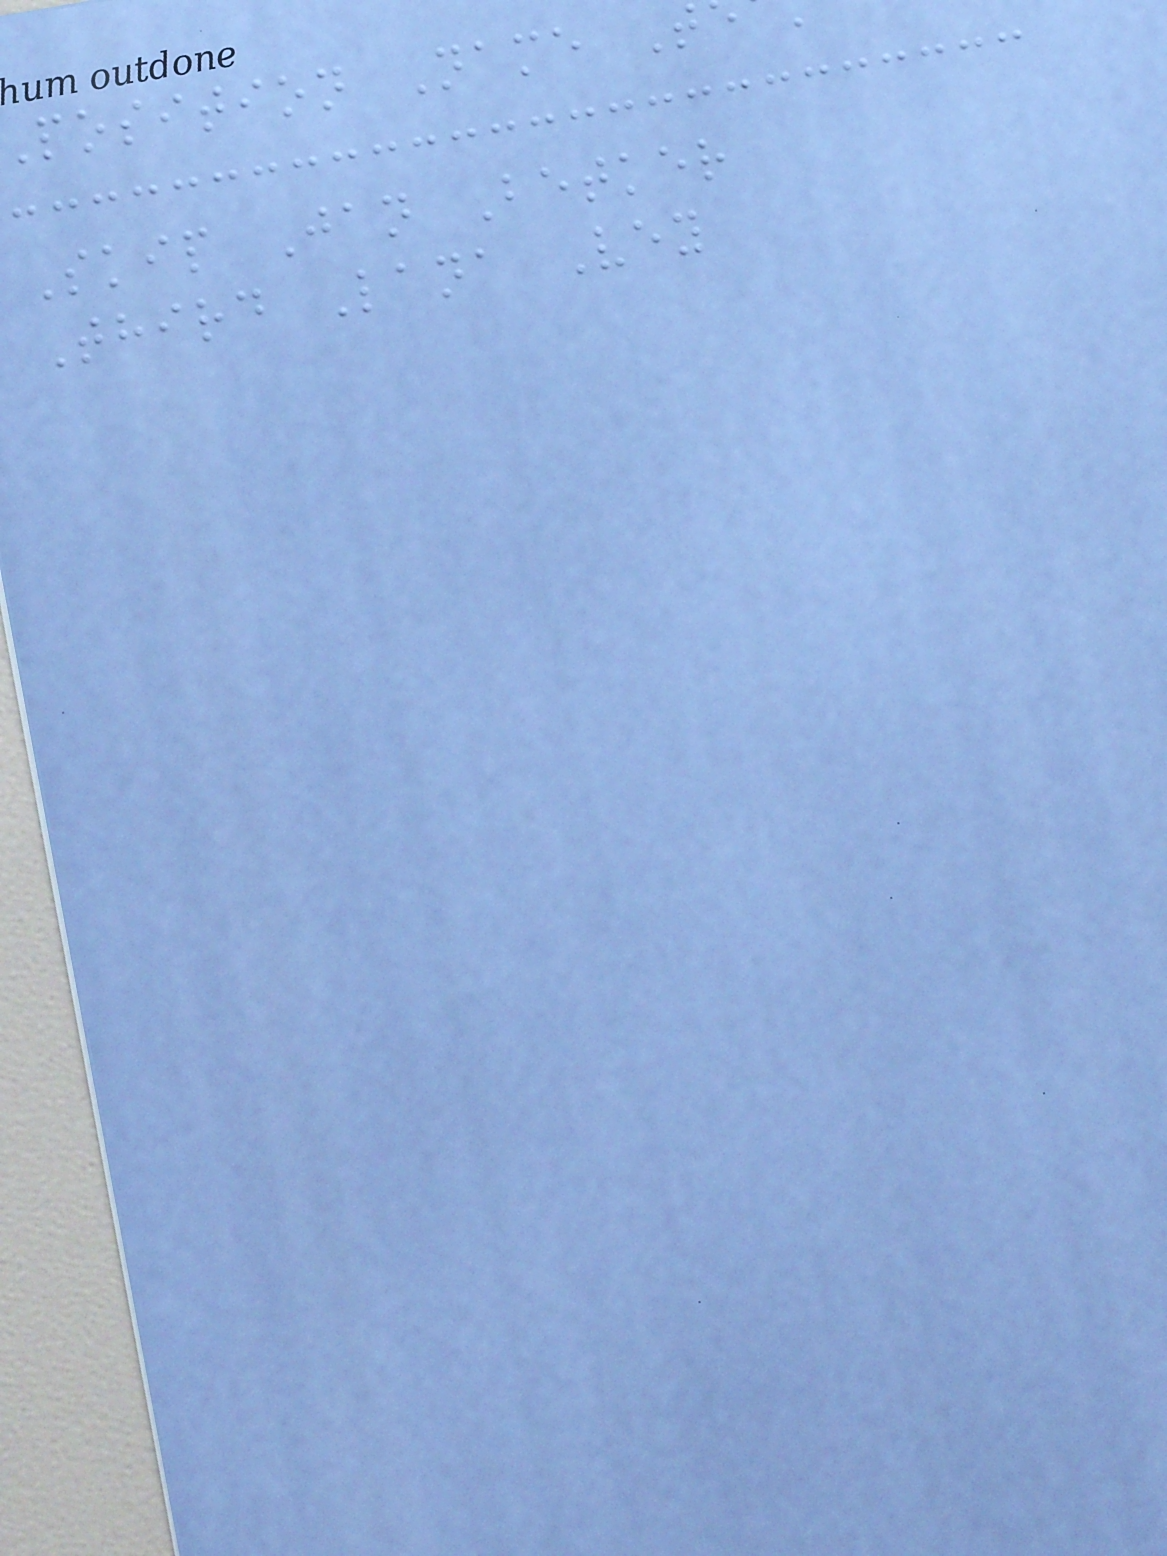position Name T
Skip Jan Betker
Third Lana Vey
